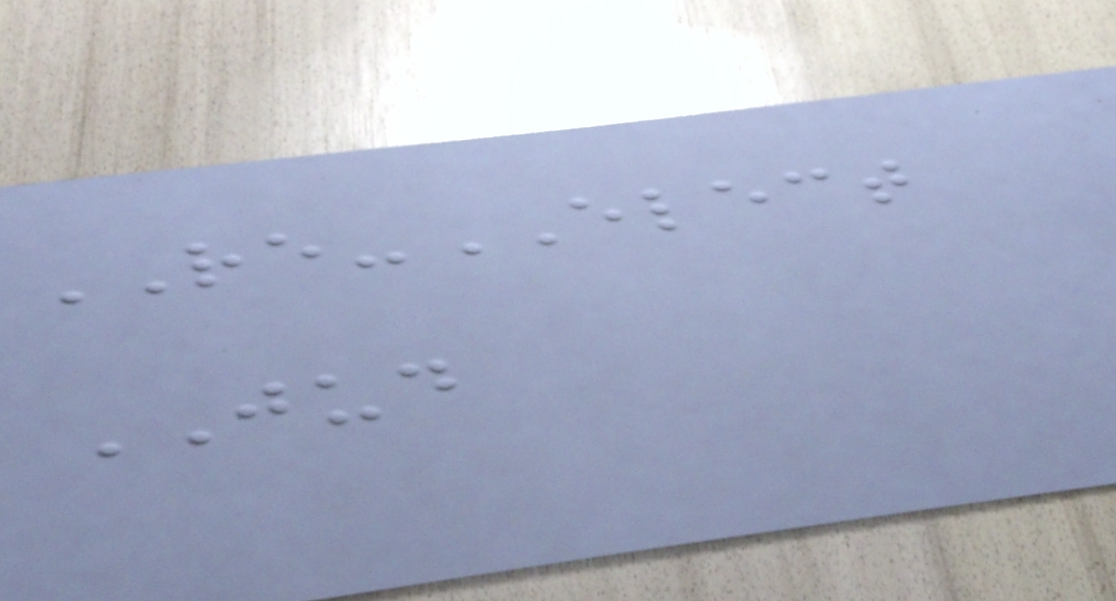RE-ELECT
JUD
